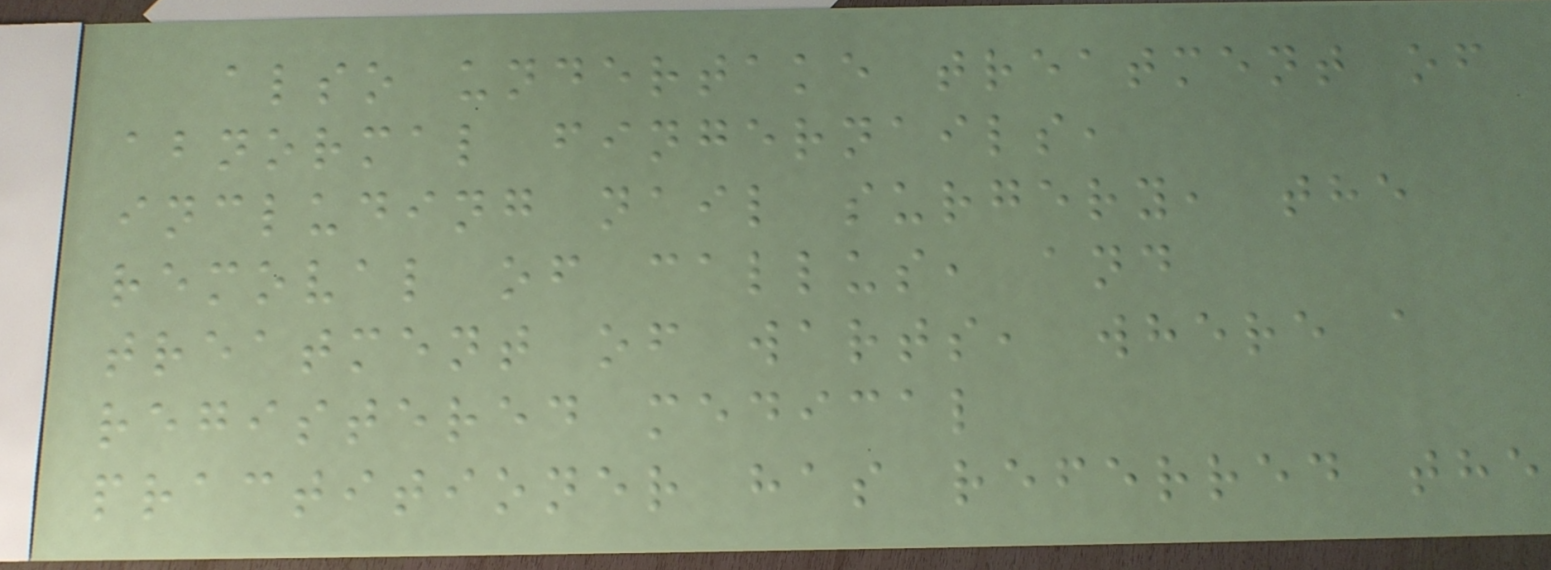also undertake treatment of
abnormal fingernails,
including nail surgery, the
removal of callus, and
treatment of warts, where a
registered medical
practitioner has referred the
